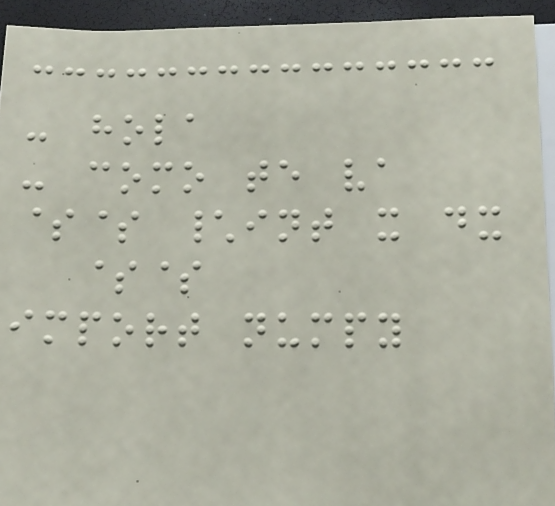- hola
- como te va
$$ \int x dx
$$
import numpy
